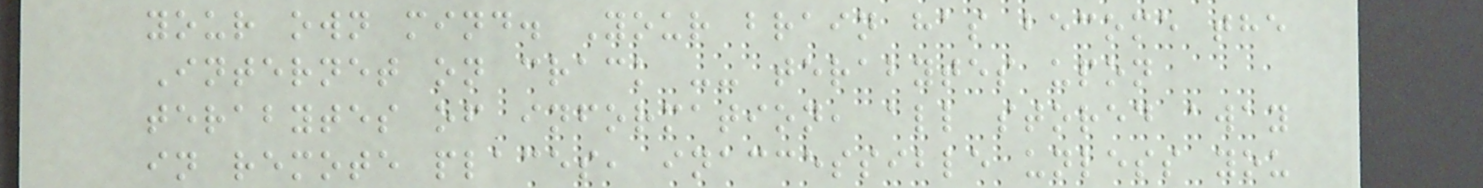your own mind. Your brain has become the
Internet on crack -- terabytes upon
terabytes of information, all stored away
in remote places, inaccessible unless you
